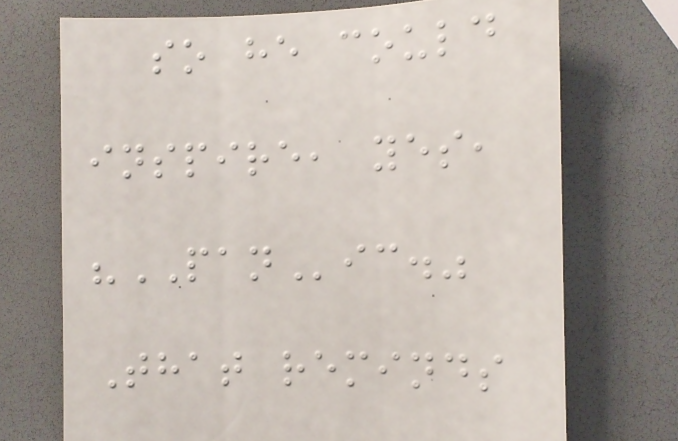so he could
inspire, yes,
"PANic."
That reminds
